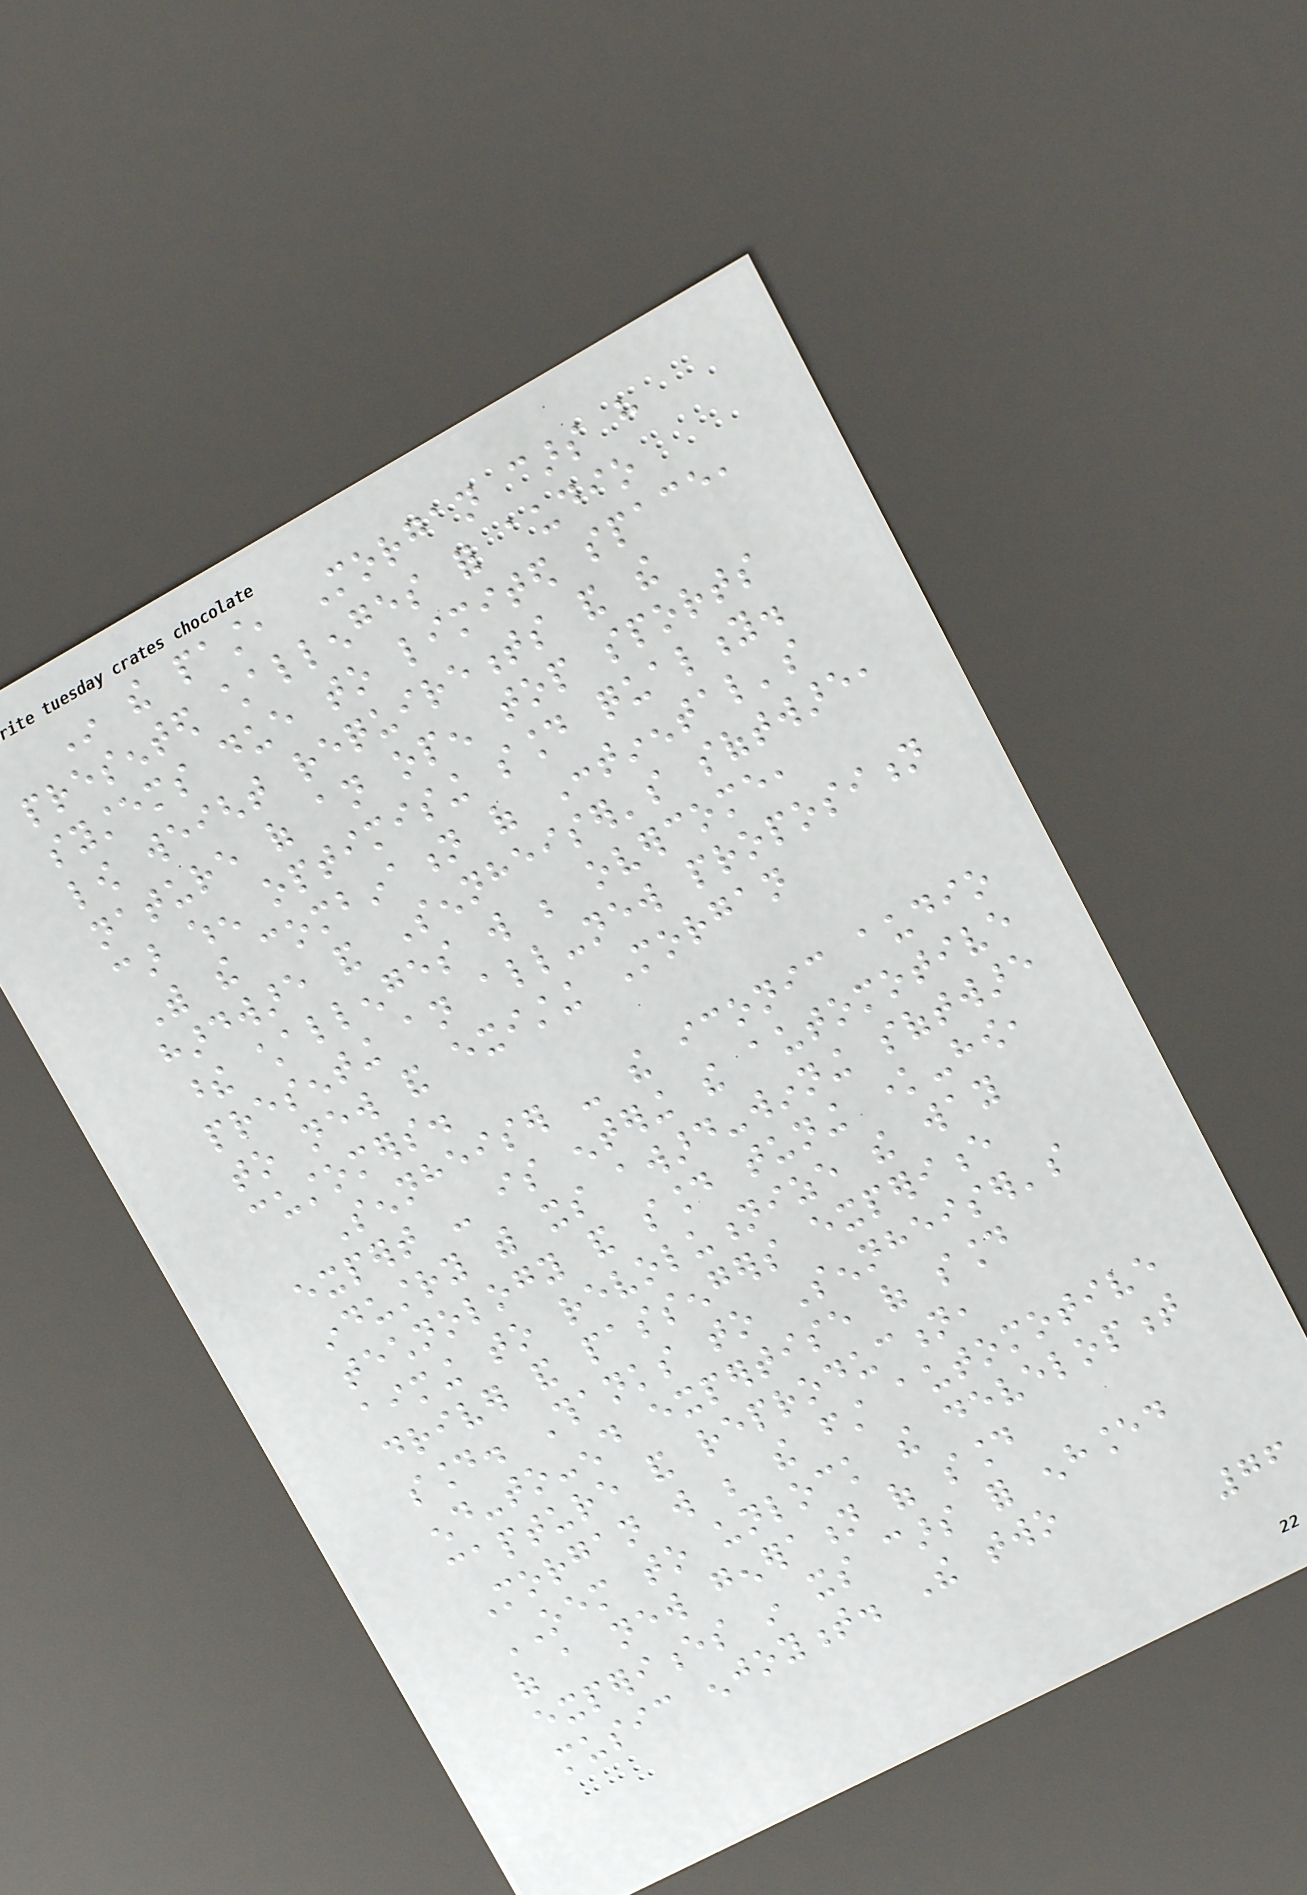In the past, Morgan cars have
presented challenges for audio
systems due to limited space,
low weight requirements and the
nature of an open top sports
car when optimising sound quality.
With the combination of Continental's
hardware and Sennheiser's software,
these challenges will be overcome,
presenting an all-new proposition
to new and existing Morgan
customers.
Sennheiser - the iconic audio
expert - is entering the automotive
industry with its award-winning software
technology and sound tuning know-how,
aiming to revolutionize the way
driver and passengers experience
sound. Thanks to Sennheiser's
end-to-end expertise of sound
capture and reproduction,
Morgan will be the first automotive
OEM to unlock the development
of a new generation of sound
experiences in its cars for enhanced
music enjoyment. The two
76
